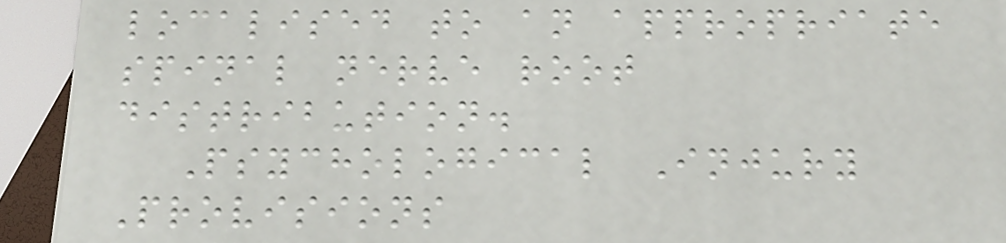localised to an appropriate
spinal nerve root
distribution.
Psychological Injury
Provisions
